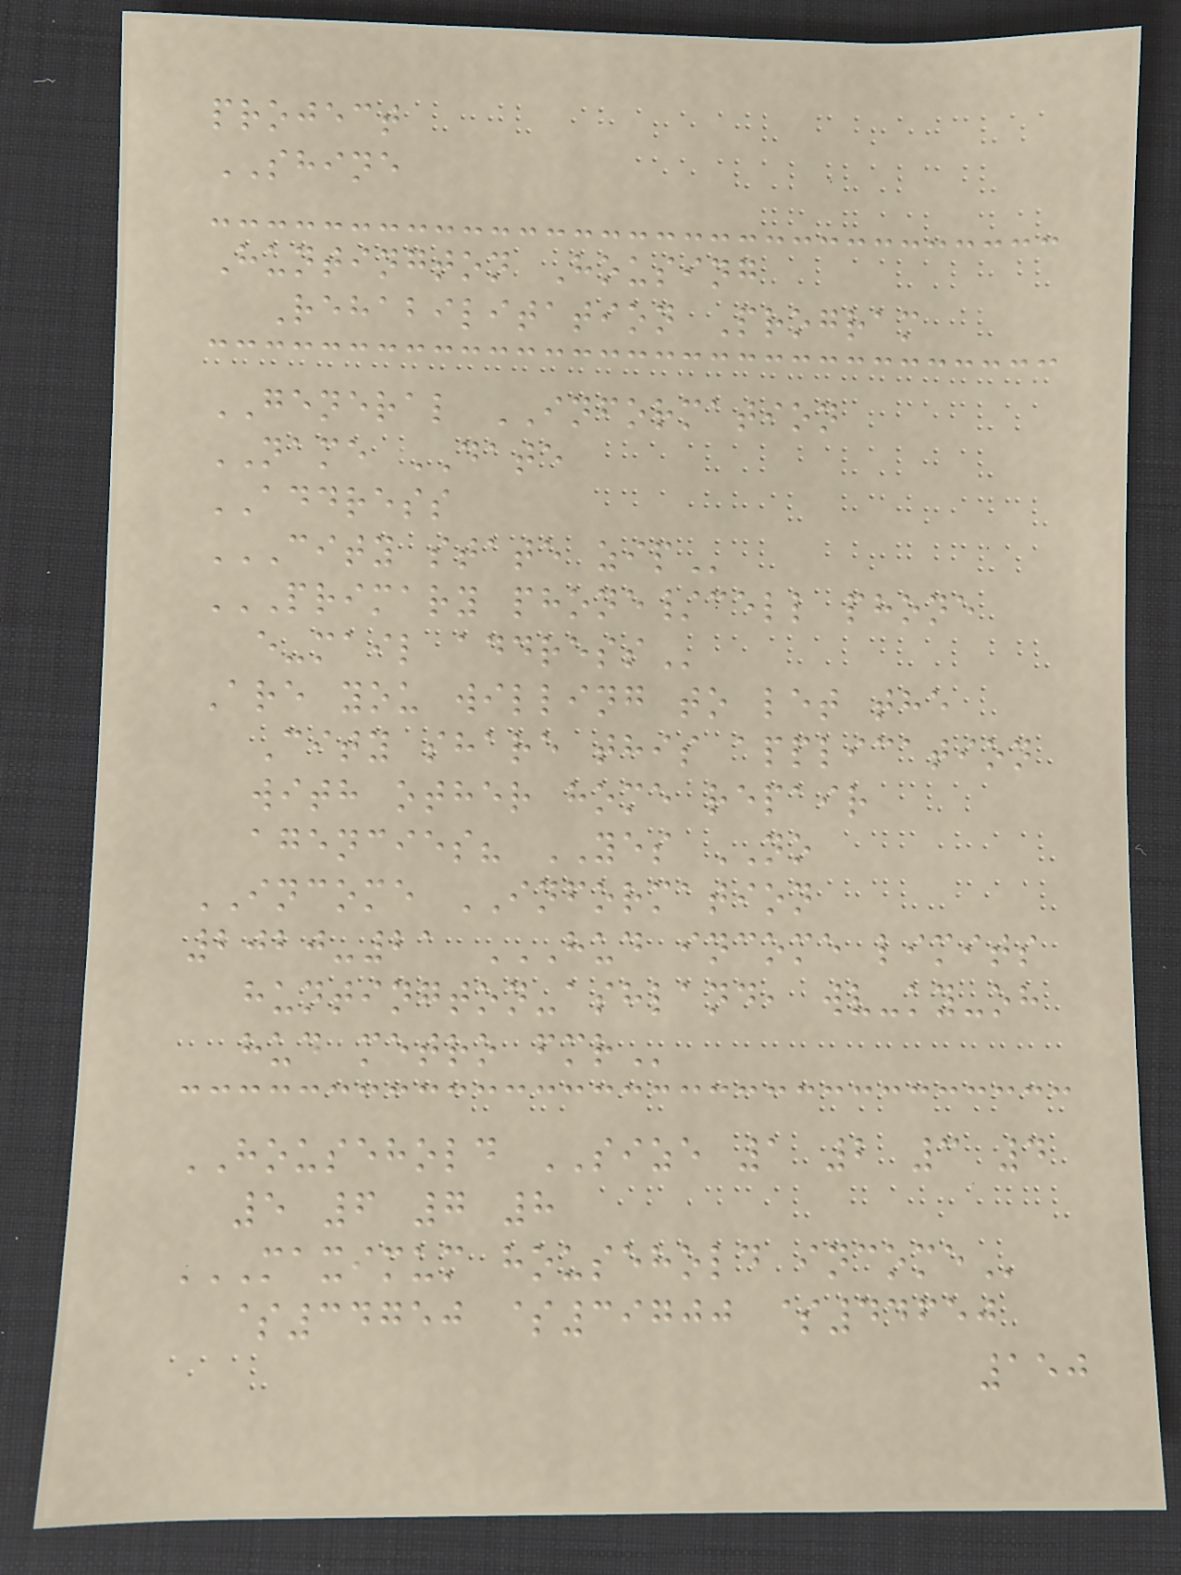project
SHINE
Huntington Housing
Rehabilitation Program
GENERAL INFORMATION
NAME DATE
ADDRESS
CITY STATE ZIP
PRIMARY PHONE/CELL PHONE
E-MAIL ADDRESS
Are you willing to let the
City share this application
with other home repair
agencies? YES NO
INCOME INFORMATION
2020-21 HUD INCOME LIMITS
HUNTINGTON-ASHLAND, WV-KY-OH
HUD METRO FMR
HOUSEHOLD SIZE 1 2 3 4
5 6 7 8
MAXIMUM HOUSEHOLD INCOME
$34750 $39700 $44650
150
